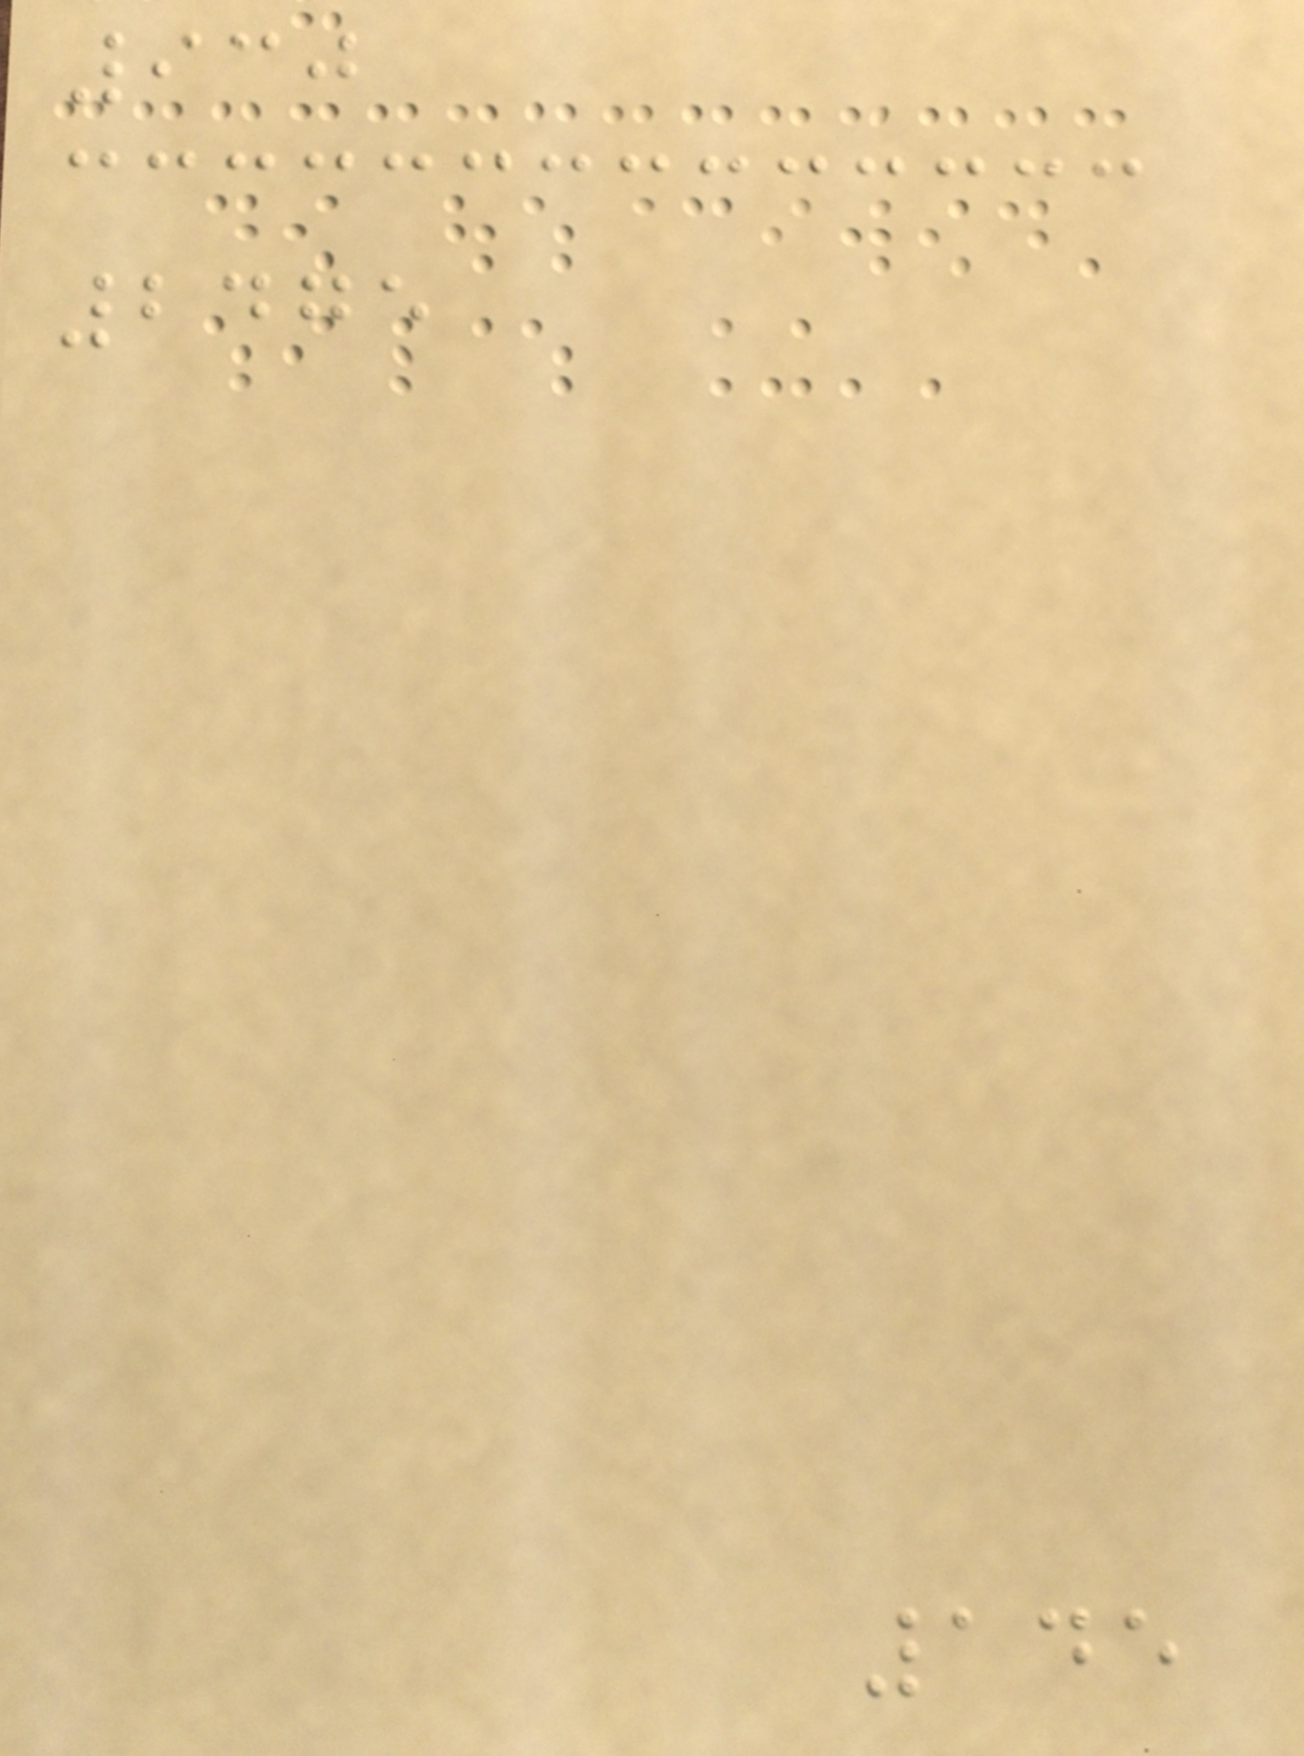930
2475
145
